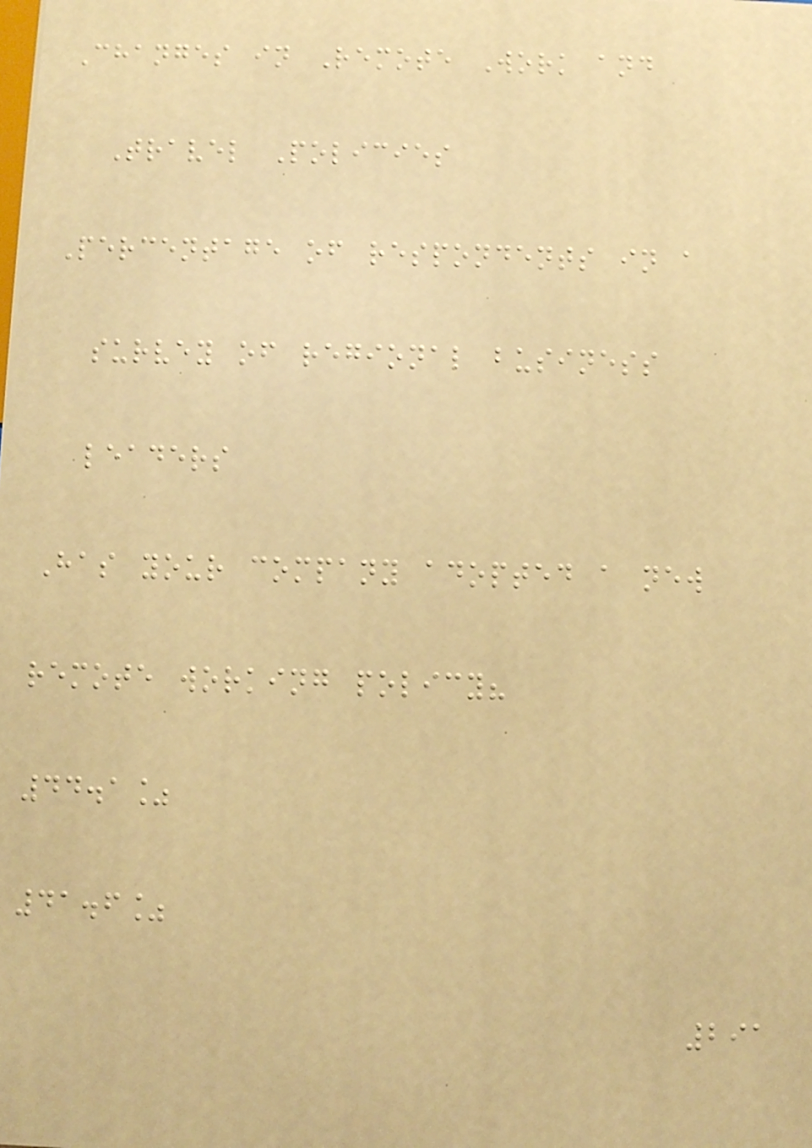Changes in Remote Work and
Travel Policies
Percentage of respondents in a
survey of regional business
leaders
Has your company adopted a new
remote working policy?
44.1%
41.6%
291
